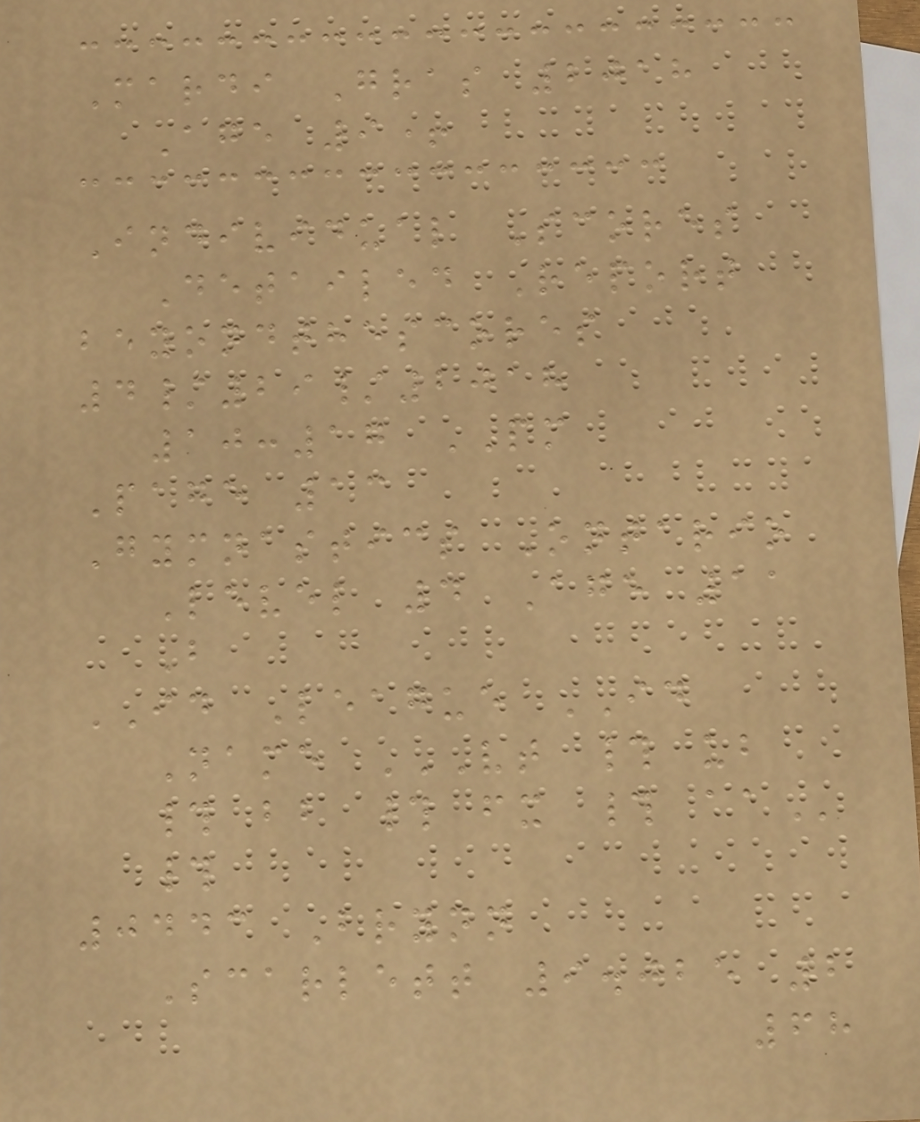Mardi Gras 2018
Age 9+
Individual Scores
Detailed Report
beyondthescores
4/29/2018
10:17 PM
Page 13
Gymnastics Ontario
Level 4 Age 11
B
ID League ID
Name VT # UB
# BB # FX # AA
#
0443 Brynn
Scarlett 9.025 2
68
